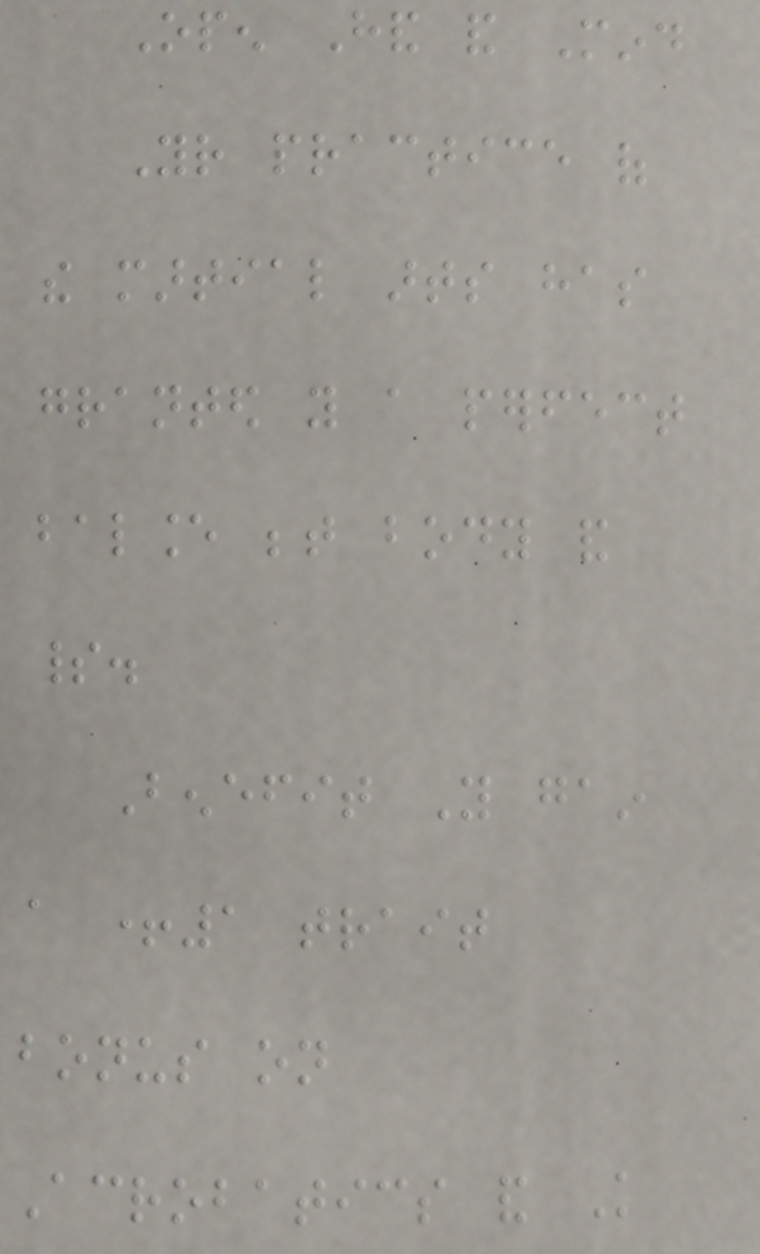Open Hand and Mind
Your practice of
the martial arts has
granted you a perfect
balance between body and
spirit.
Benefit You gain
a +1 trait
bonus on
Acrobatics and Knowledge
